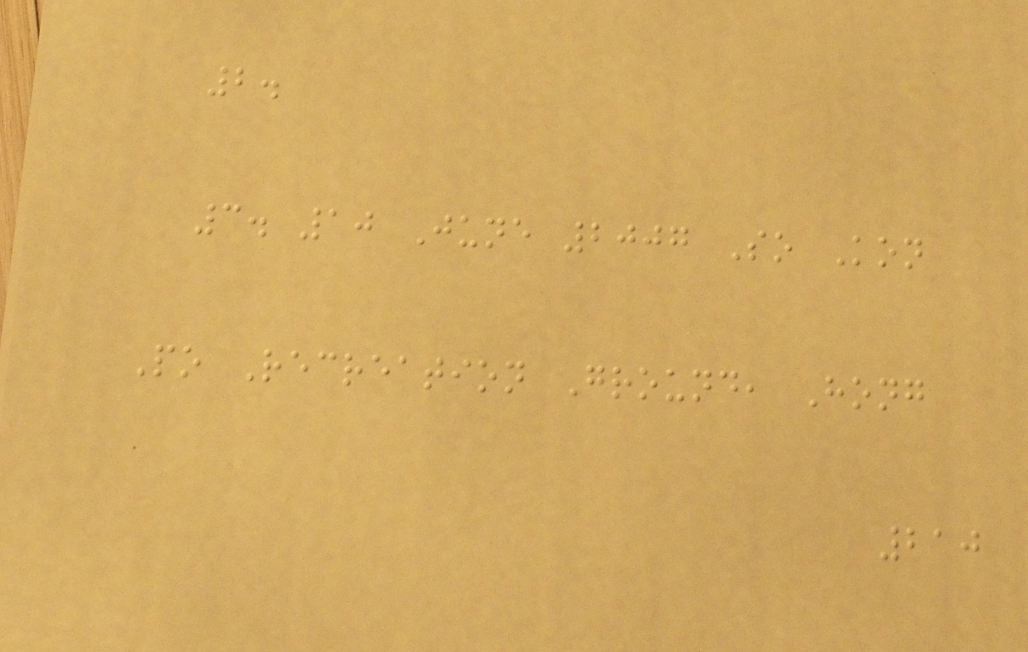2.
3. 10 June 2007 So Kon
Po Recreation Ground, Hong
210
